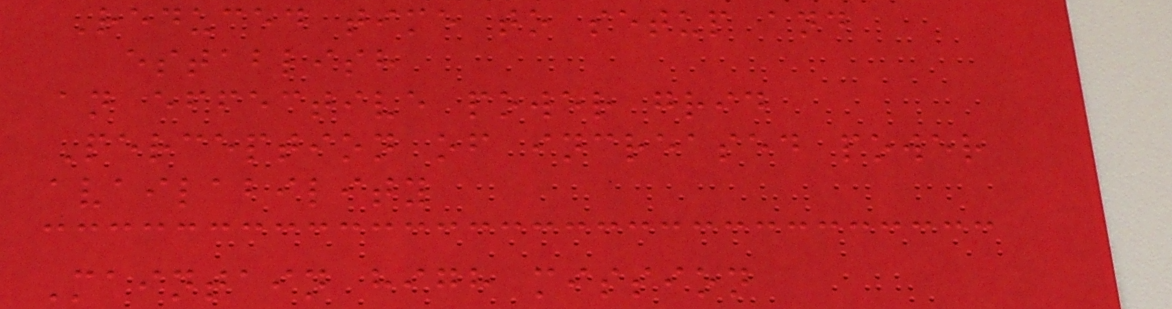Reduced time to setup and
establish
an effective power grid
Perception of increased power
availability
Maintain high mission
